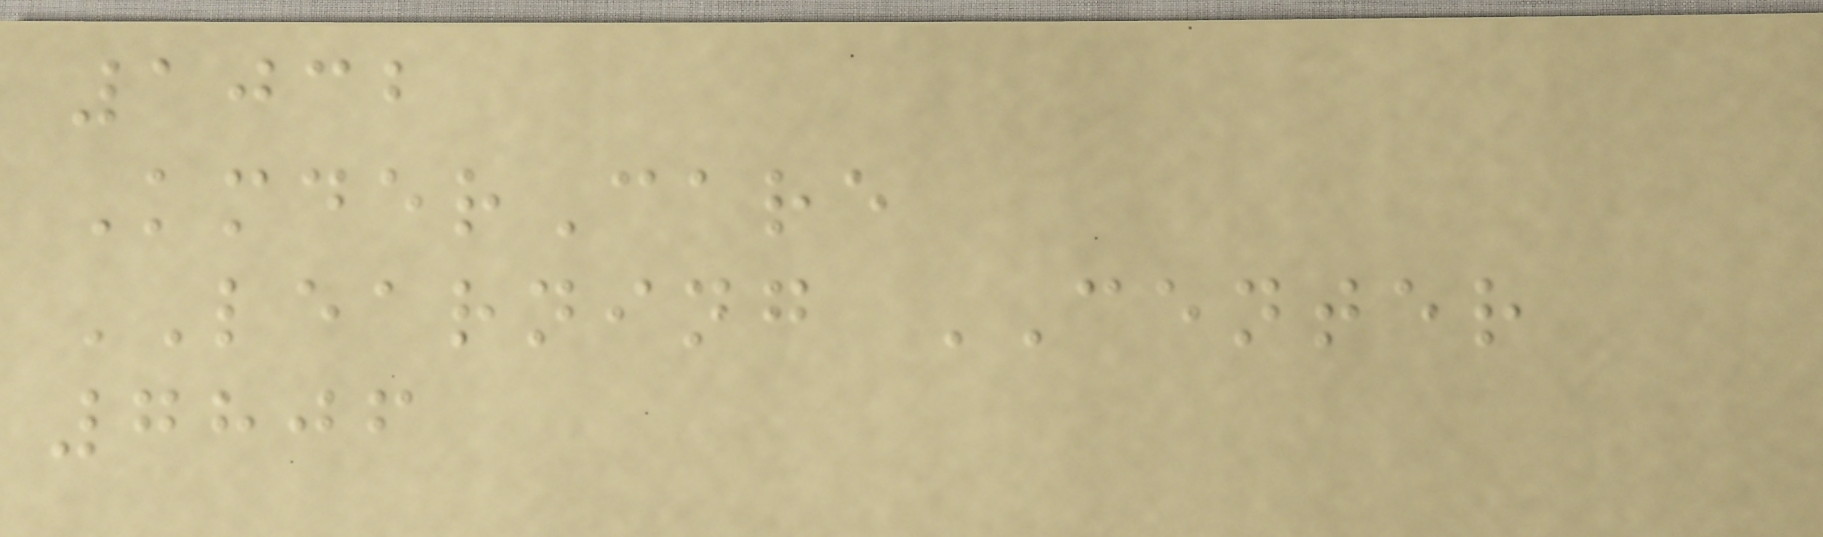1032
KmderCare
LEARNING CENTER
7806
